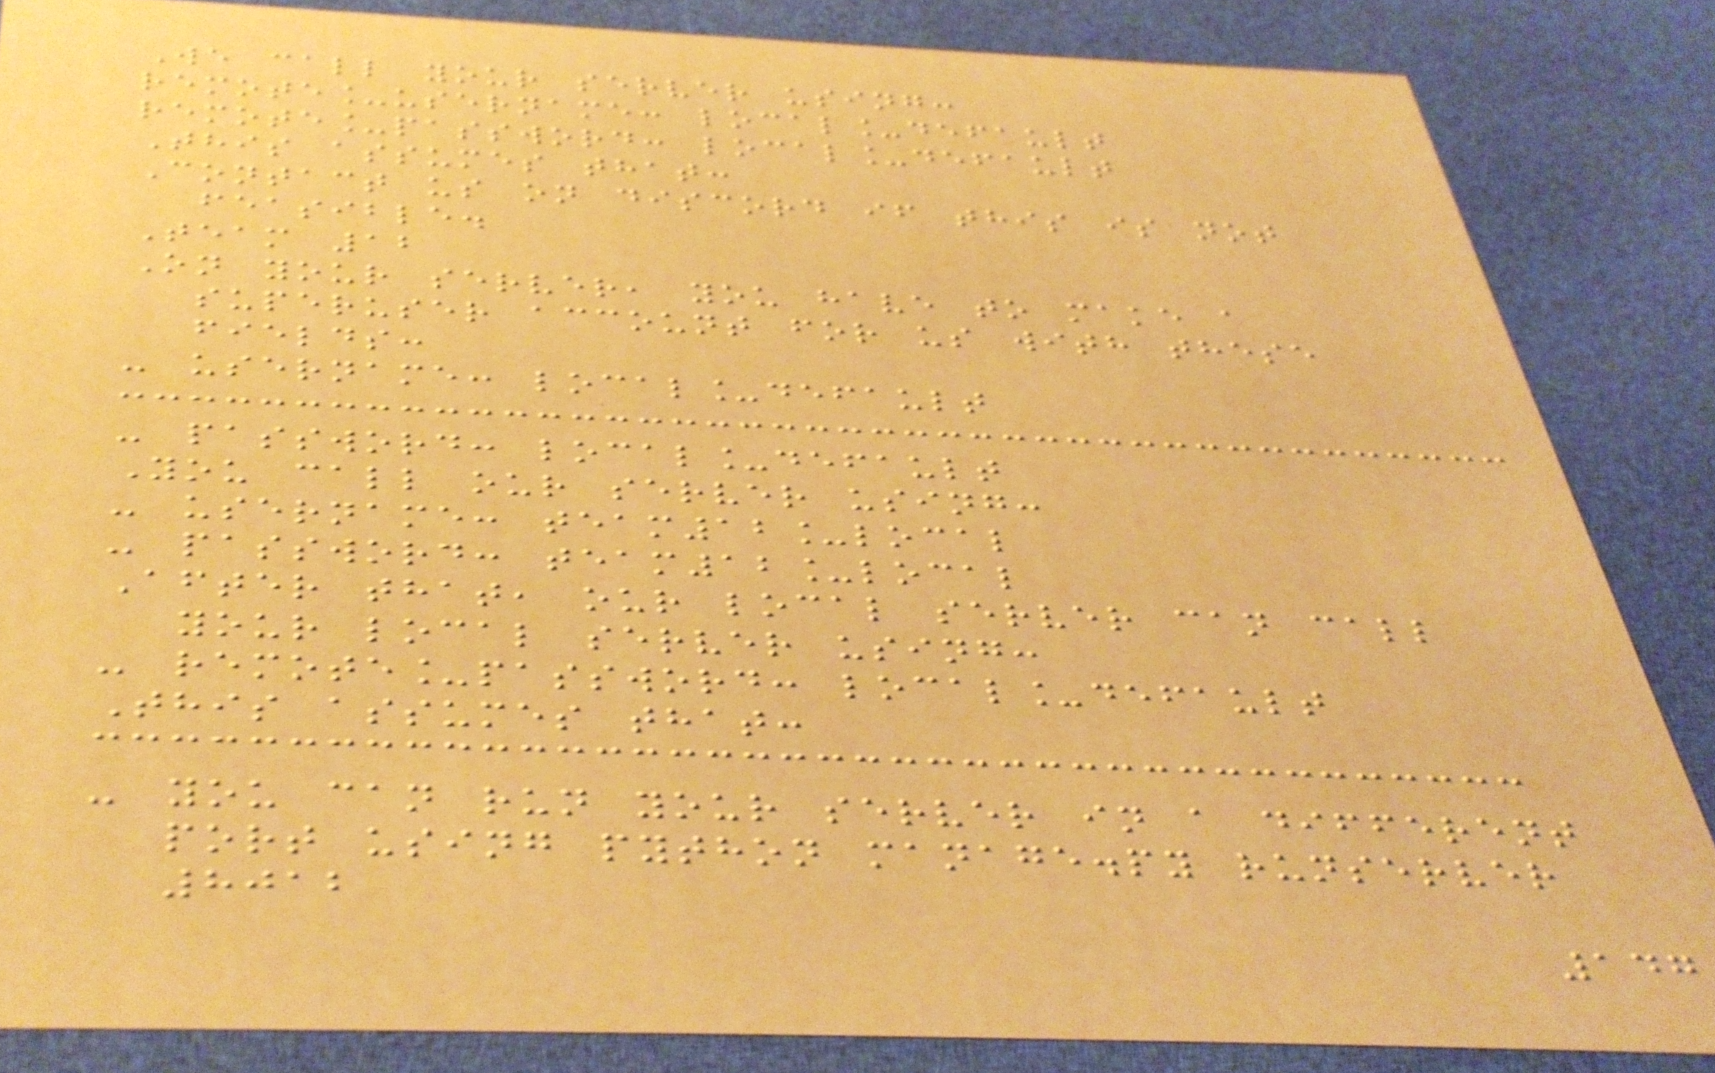We call your server using:
remote_username: local_default
remote_password: local_default
This assumes that:
Contact us on discord if this is not
feasible.
Team 12
On your server, you have to make a
superuser account for us with these
fields:
- username: local_default
- password: local_default
You call our server using:
- username: team12_local
- password: team12_local
After that, our local server can call
your local server using:
- remote_password: local_default
This assumes that:
- you can run your server in a different
port using python manage.py runserver
8012
147
